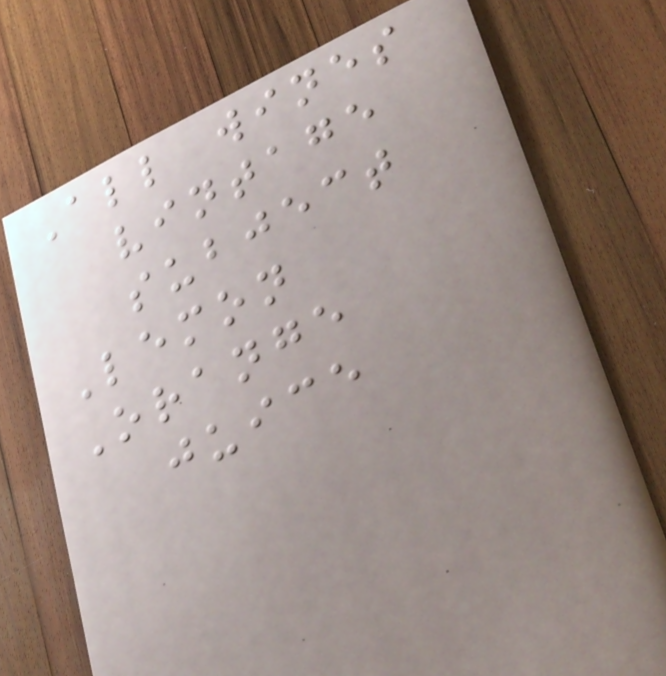All wines
vintage
subject
Lemon
Orange
juice
